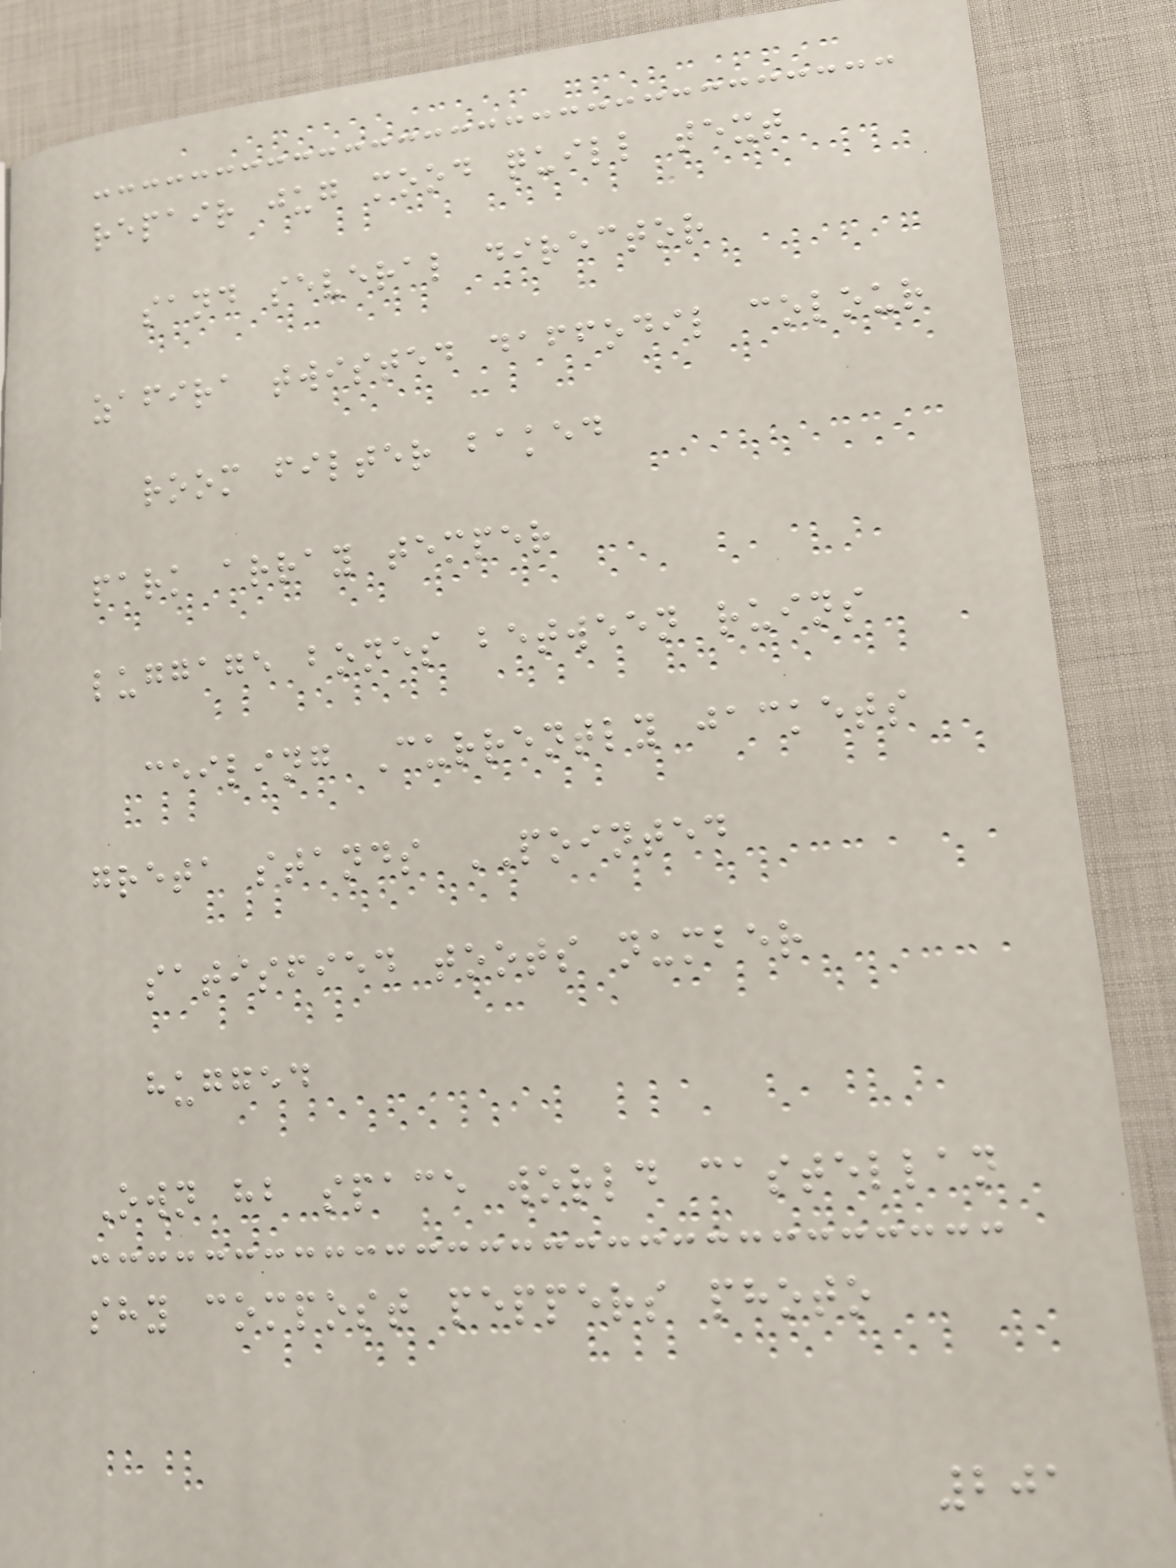repair jug mood quill text
sand several director
zafira twisted daffodil colour
room filter baked
park array temper
luggage bones between ruins
ceiling Currently jackets
greta stands POINTED
satisfied toots number
hugged
Own hb space world castellan
shy compost peppers photo
201
